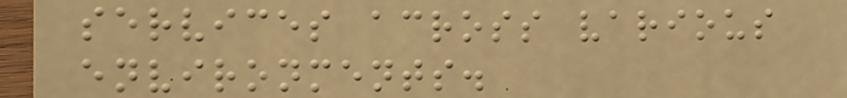services across various
environments.
